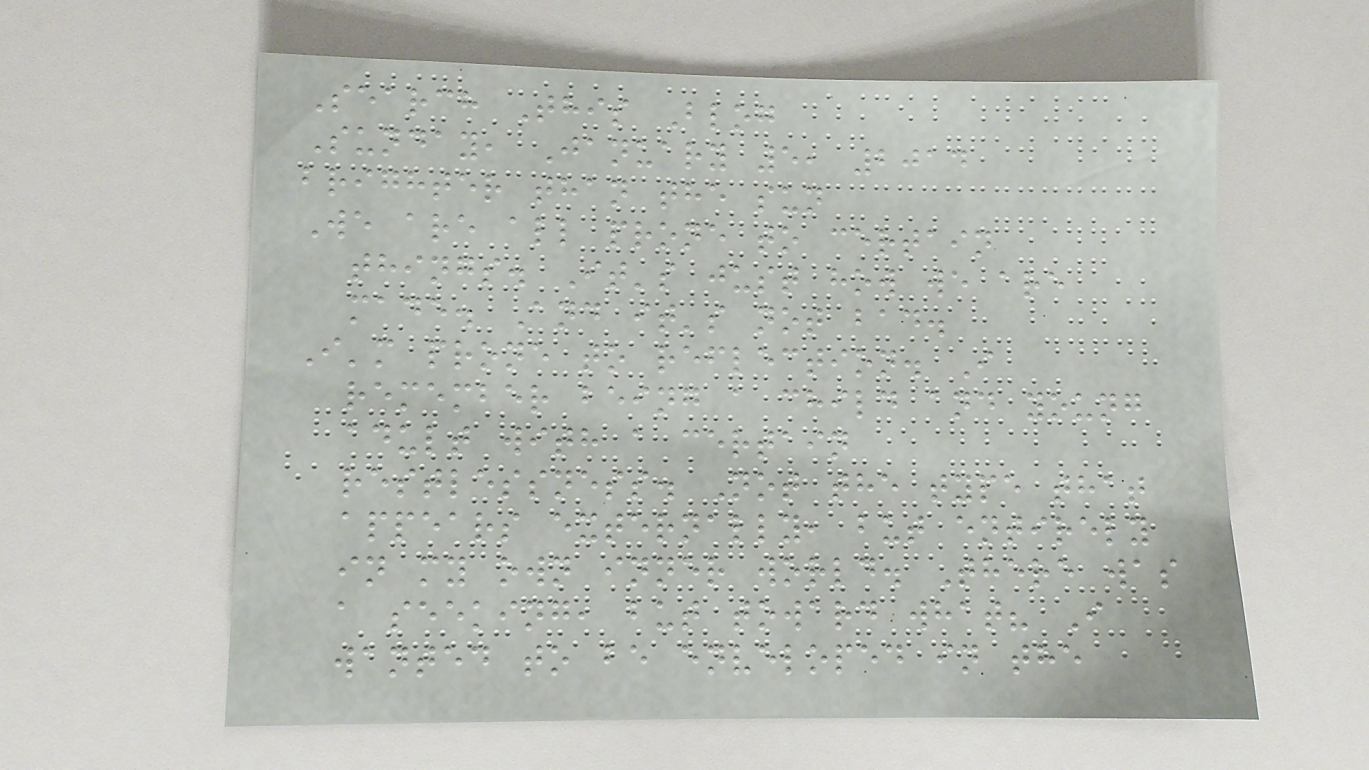Search This Blog
Sunday, January 5, 2014
brighter than the sun
We are all prone to certain
things. It's just how we are
made. And it's not bad.
I'm prone to reflection. I
remember being a child and young
adult with a certain
restlessness. Not the type that
appears externally, but entirely
in my own inner world. There was
a seeking, but toward what? I
wanted to be enveloped in the
